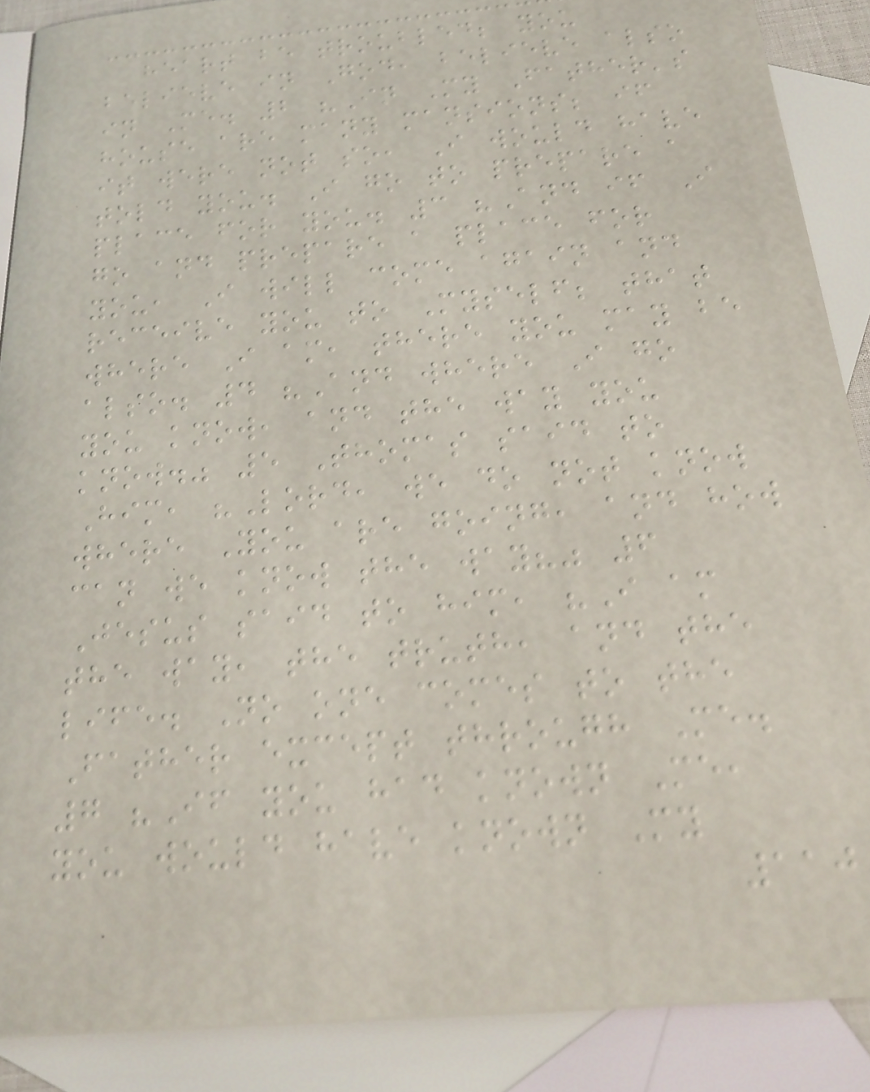heart be troubled; you
believe in God, believe also
in Me. 2 "In My Father's
house are many mansions; if
it were not so, I would have
told you. I go to prepare a
place for you. 3 "And if I
go and prepare a place for
you, I will come again and
receive you to Myself; that
where I am, there you may be
also. 4 "And where I go
you know, and the way you
know." 5 Thomas said to
Him, "Lord, we do not know
where You are going, and how
can we know the way?" 6
Jesus said to him, "I am
the way, the truth, and the
life. No one comes to the
Father except through Me.
7 "If you had known Me,
you would have known My
110
